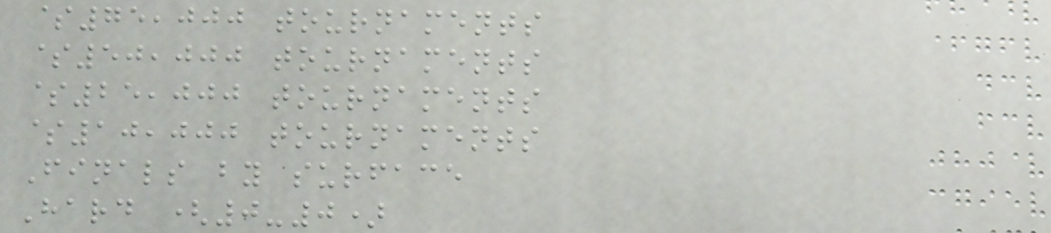$75,000 tournaments
$50,000 tournaments
$25,000 tournaments
$10,000 tournaments
Finals by surface
Hard (0-0)
